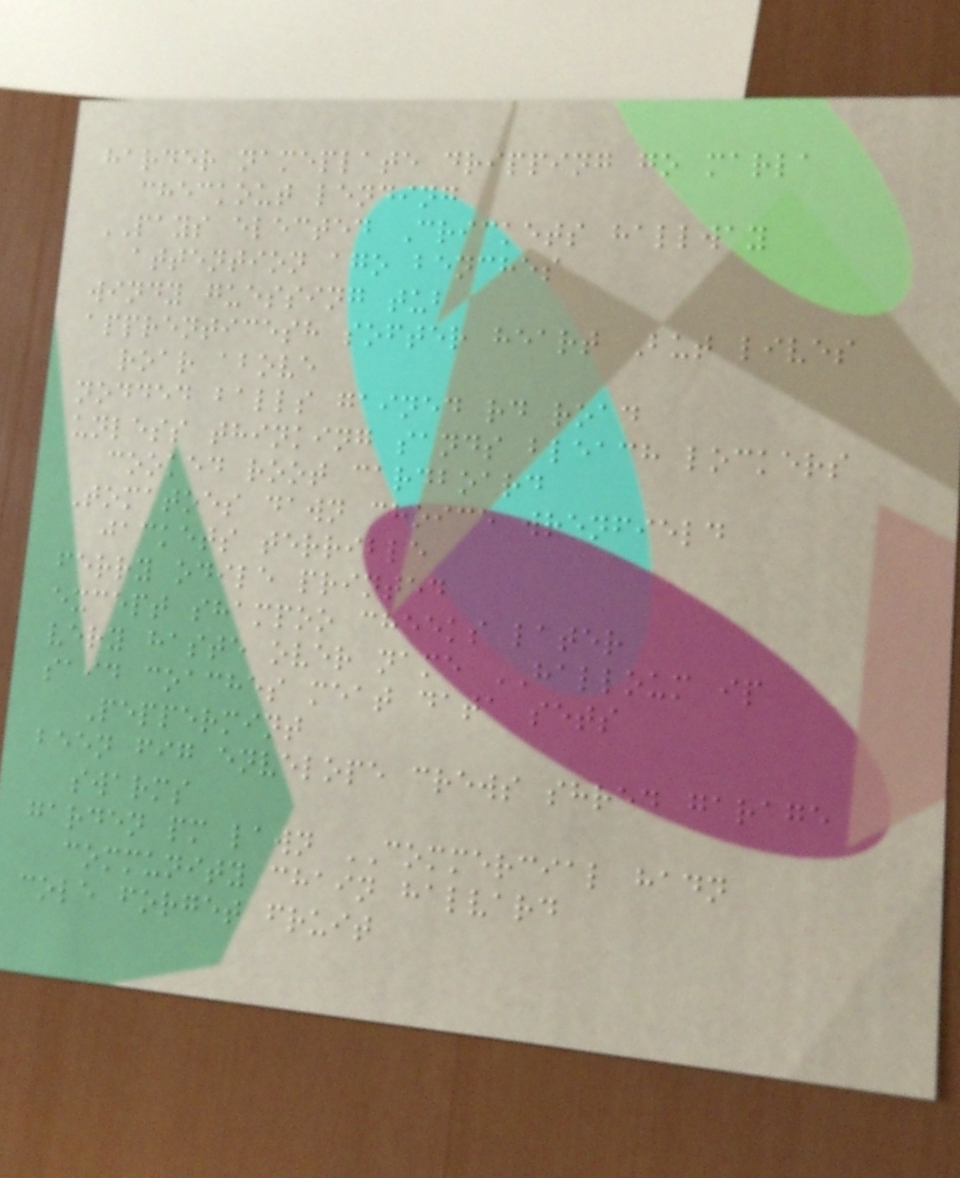harder nameplate dripping go marla
checkout lending
PAYS elected Crickets hallway
attention ago benches
windy guessing tub
apprenticesh softer heart But lives
roar above
nodded balls gained rd road
unless thinking sands bleach lockers
cooked root cardboard
Tomatoes dawn choice wrenfield
jackets terrible
ferry odile printed
except shampoo cheeks later
very haste over name HALLOUM ip
said coaches meat data sets
Peppermint
been fig envelope crews shred garage
swarms
garden pm lawn COMMERCIAL hadn
community chain halvard
cole forget fruit
